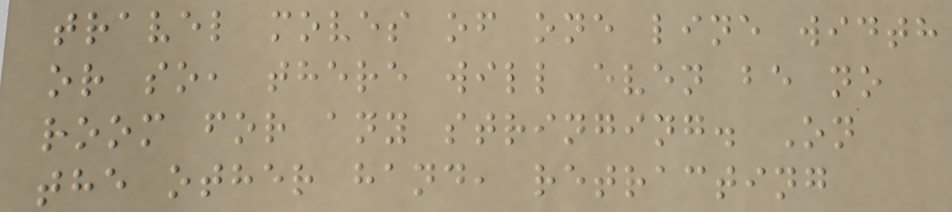travel moves of one line width
or so, there will even be no
room for any stringing. On
the other hand, retracting
